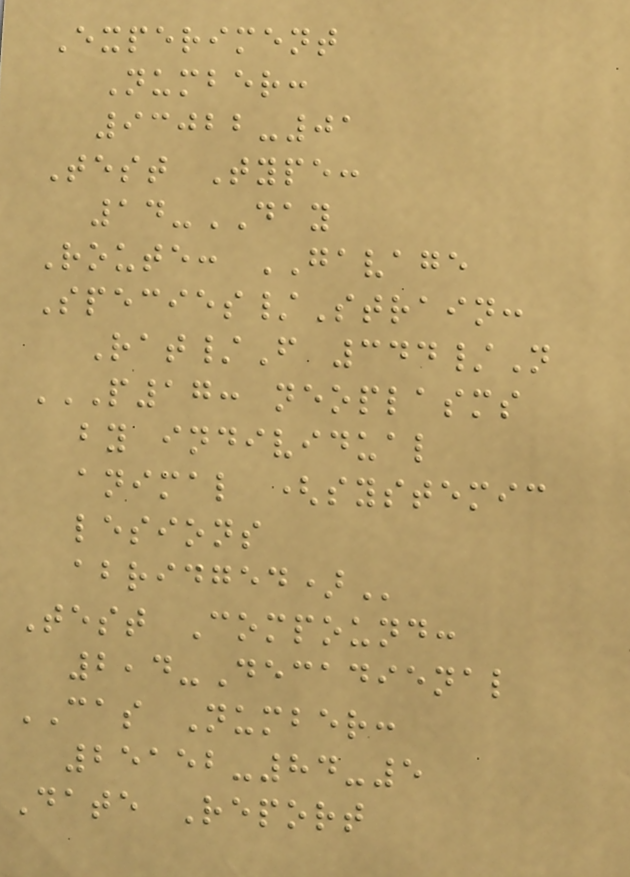Experiment
Number:
93022-01
Test Type:
14-DAY
Route: GAVAGE
Species/Strain:
Rat/F 344/N
P17: NEOPLASMS
BY INDIVIDUAL
ANIMAL (SYSTEMIC
LESIONS
ABRIDGED)
Test Compound:
2,4-Decadienal
CAS Number:
25152-84-5
Date Report
